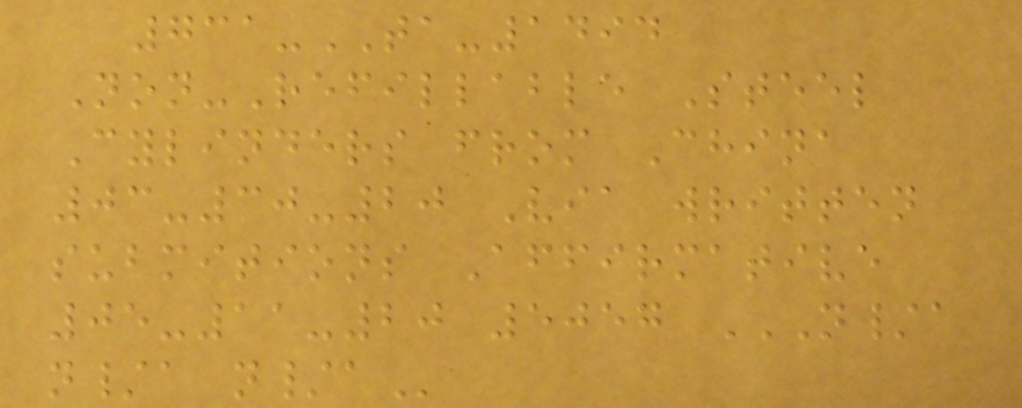731-TA-1494
Non-Refillable Steel
Cylinders from China
03-30-20 Via written
submitions Affirmative
05-11-20 5057 N/A
N/A N/A
